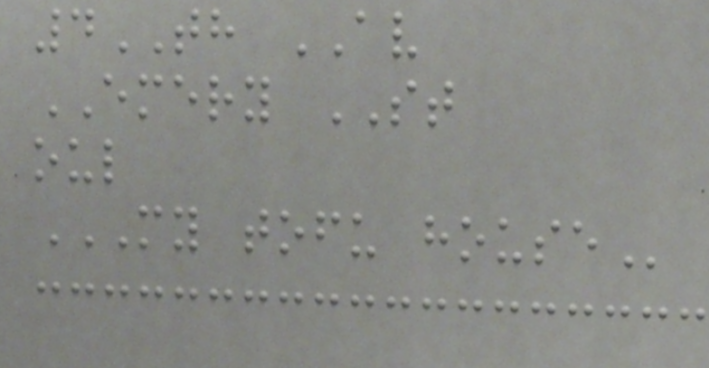4TH AV
EMERY ST
oul
MY TOFU HOUSE
